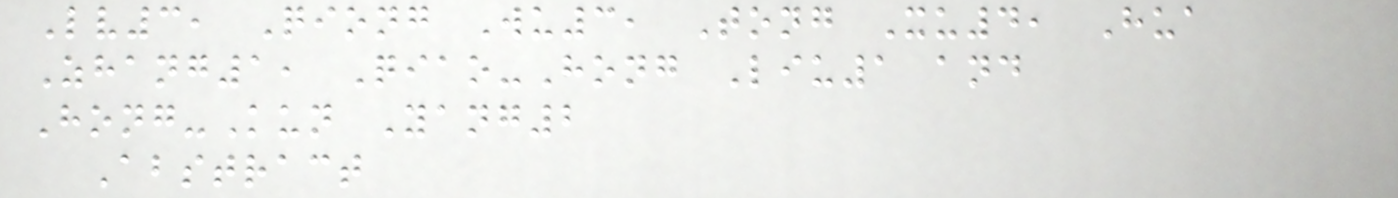Lv3, Qiong Wu3, Tong Xu4, Hua
Zhang1, Qiao-Hong Liu1 and
Hong-Kun Yang2
Abstract
